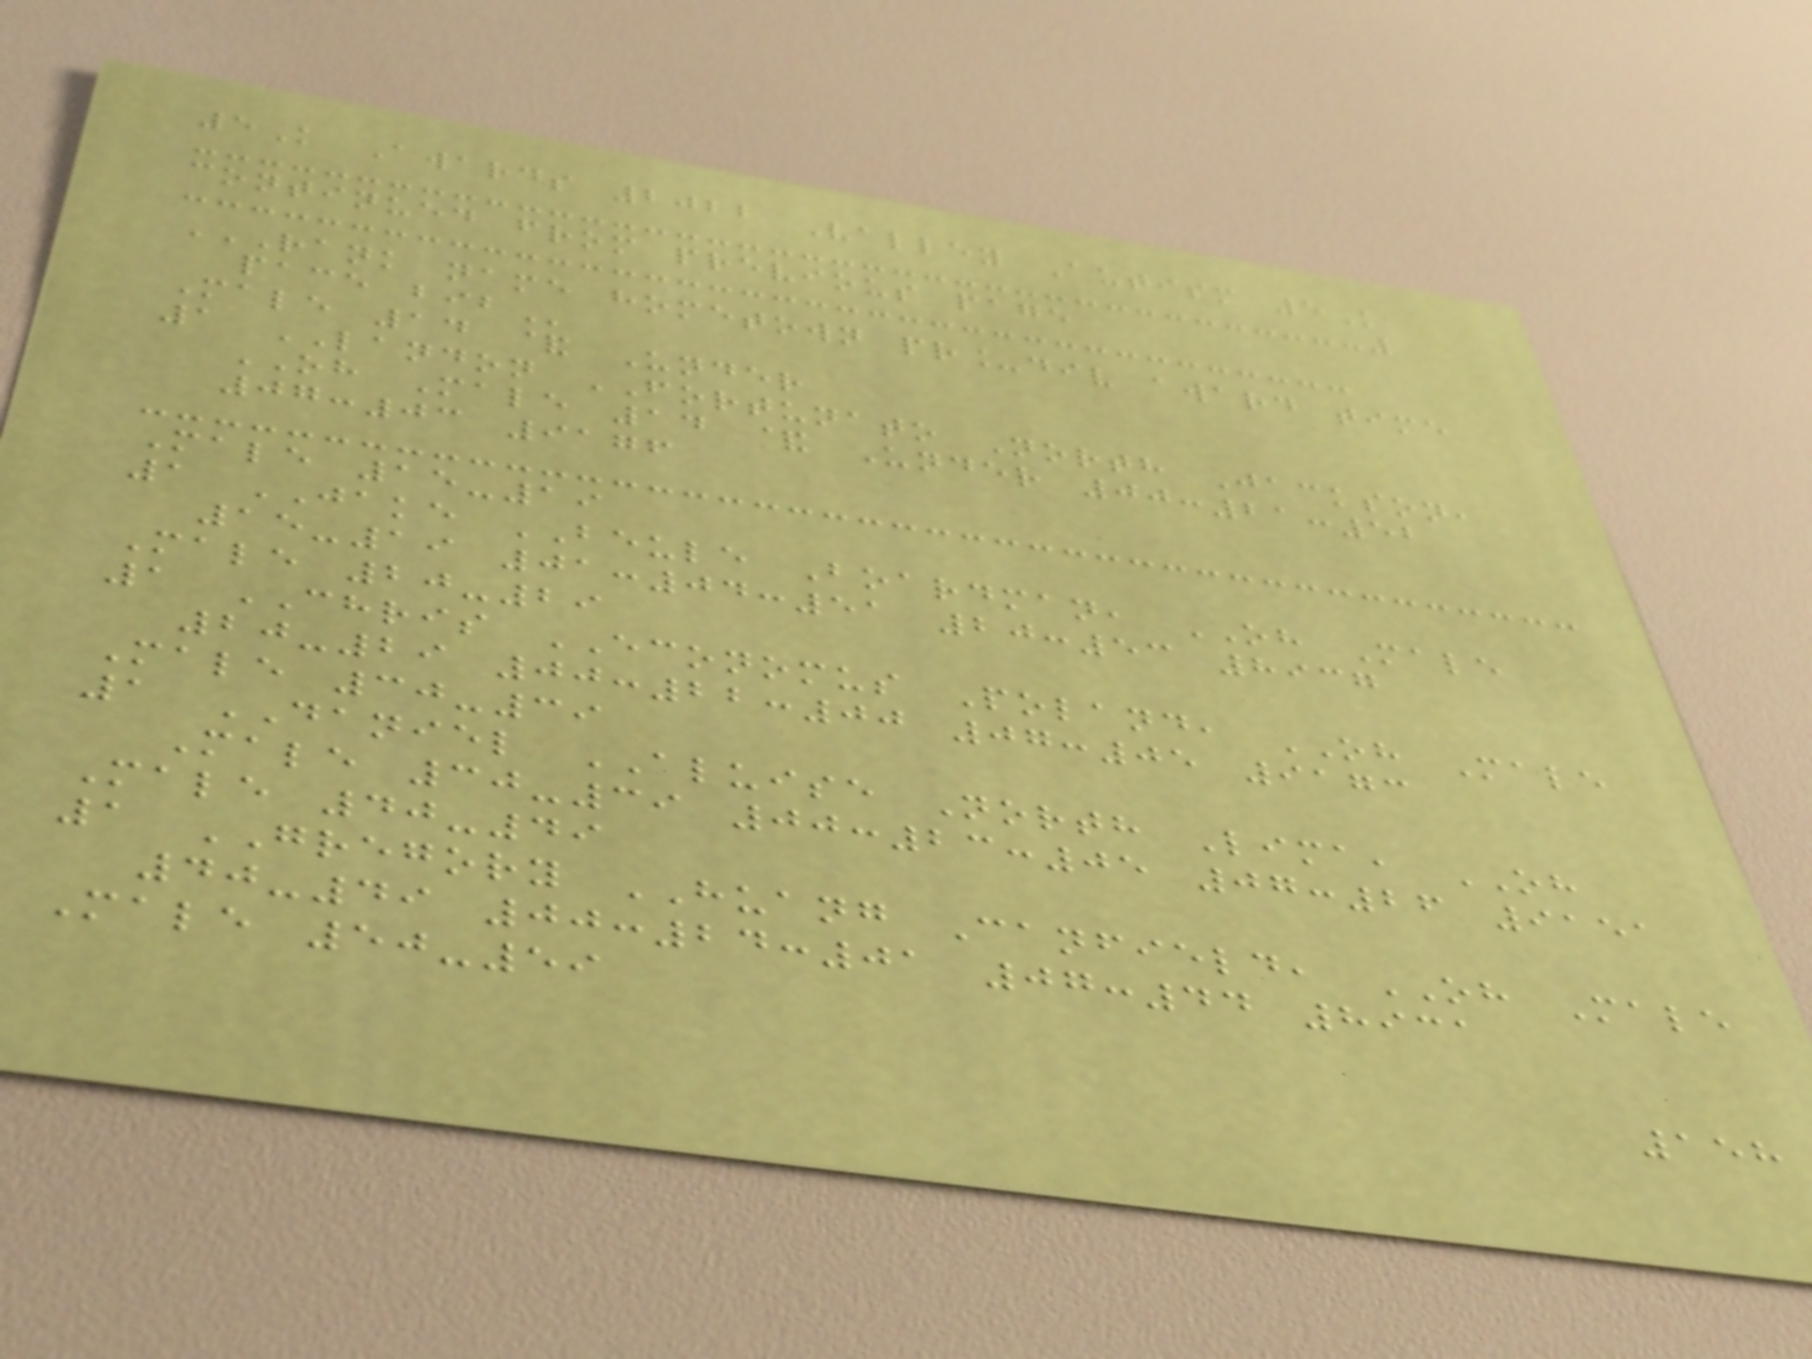5K Awards 2022 Valley Autism 5K
continued from previous page
RANK NAME HOMETOWN PR_DIV AWARD TIME
PACE BIB
Male 14 & Under
1 LANDON FORTUNATO North Jackson,
OH Male 14 & Under 00:21:52
07:03 9176
Male 15-19
1 JAKE BEULE Boardman, OH Male
15-19 01:04:51 20:53 8937
Male 20-29
1 CHRIS ECONOMUS Poland, OH Male
20-29 00:22:00 07:05 9173
Male 30-39
1 DANIEL ALUISE North Lima, OH
Male 30-39 00:23:05 07:26 9151
Male 40-49
1 GREGORY HUANG Canfield, OH Male
40-49 00:24:01 07:44 8931
Male 50-59
158
